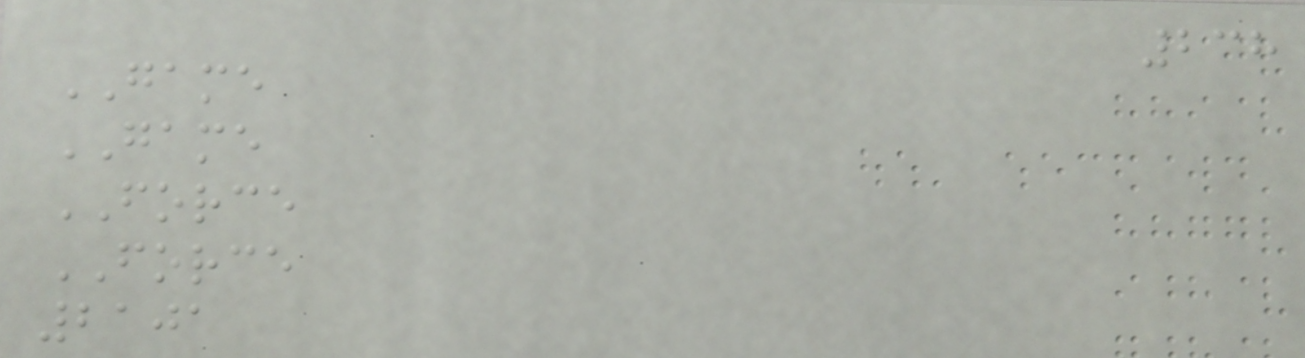238
GAME
GAME
FORCE
FORCE
2101
